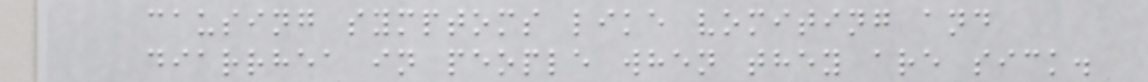causing symptoms like vomiting and
diarrhea in people when they are sick.
